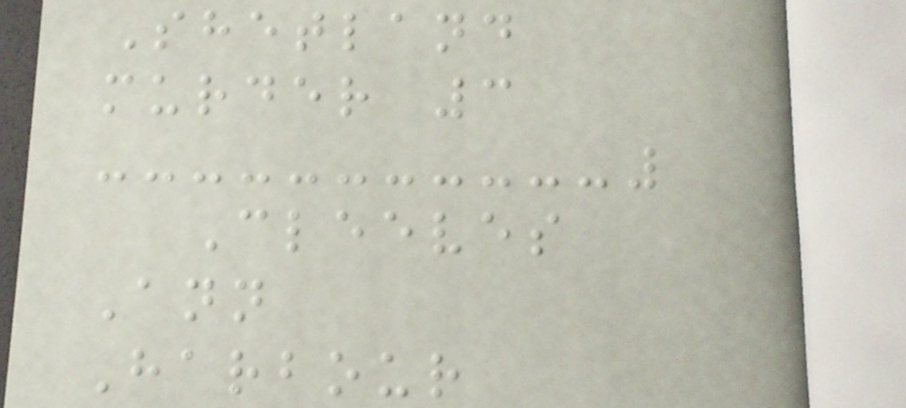Shetland
murder 3
Cleeves
Ann
Harbour
